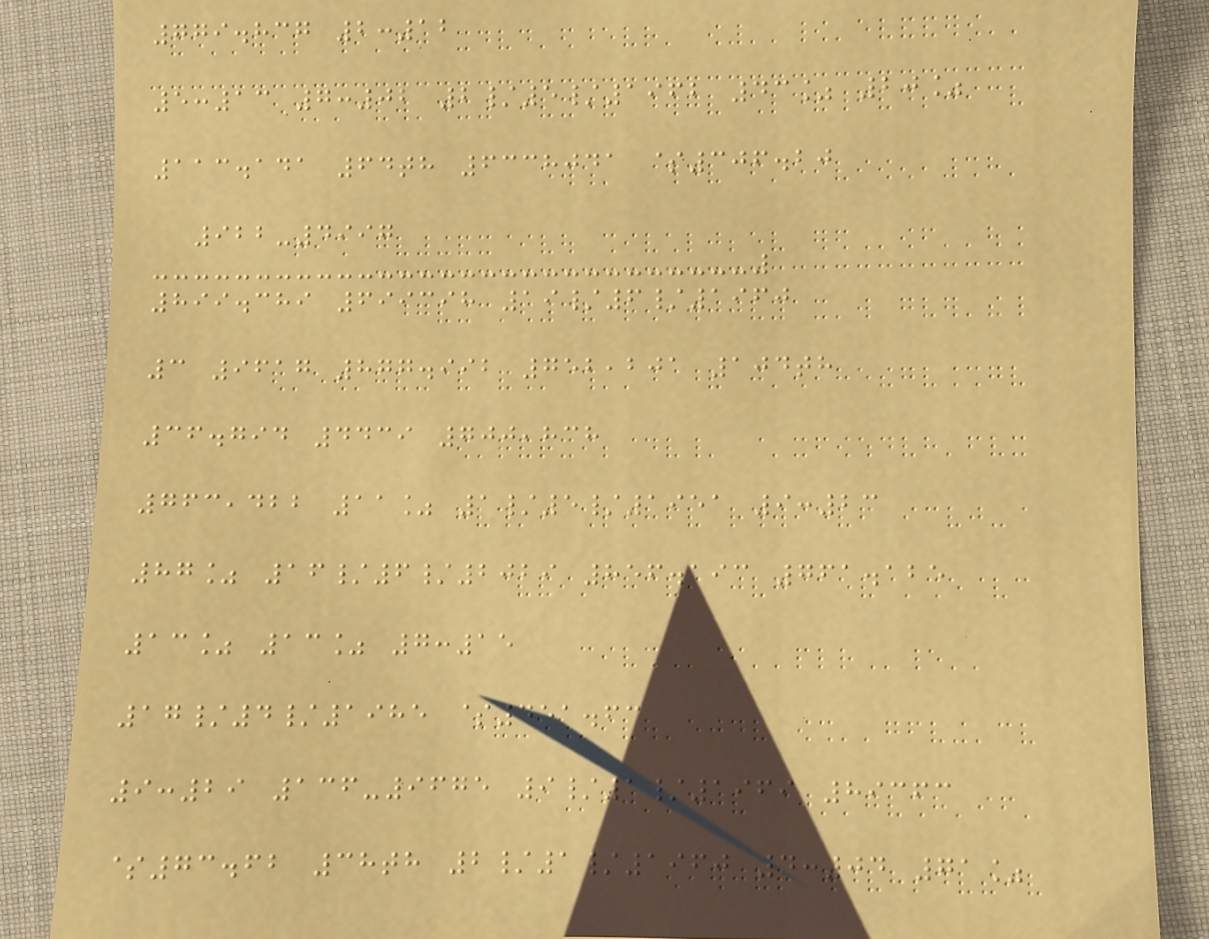779.837 2:12
5:13 7:02 2/5/1962 43% 20%
113.141 64th 6338041 $306.20
922-4997
899.389 699398 19/6/1960
3 9617 877.992 752,201 104th
36.794 4439 700,838
763,422 11% 1/5/1951 9:23
87% 16/6/2029 856.193 761.125
13% 13% 7:15
17/4/1985 $451.63
9:29 136-9675 9/1/1969 89363
$73.62 38th 2/1/1960 4:04 71%
